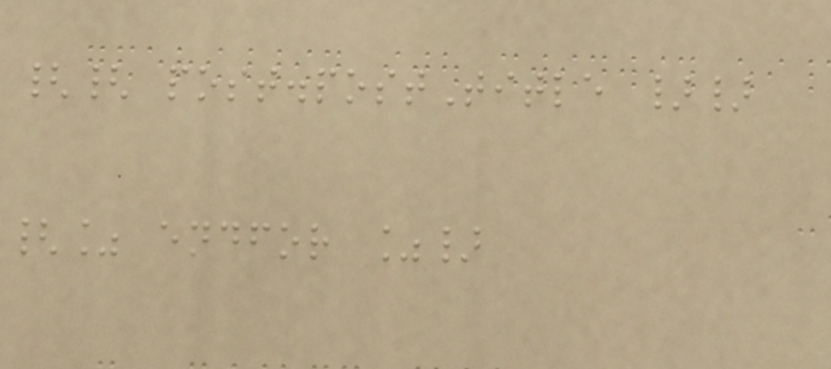{{ post.postTitle }}
{% endfor %}
